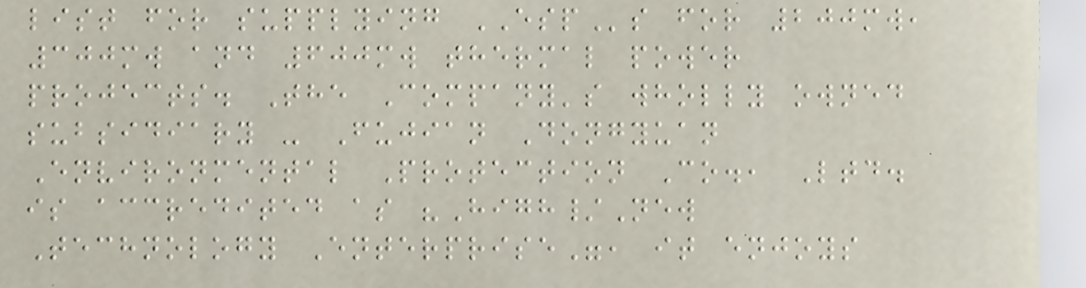list for supplying ESPs for 200mw,
300mw and 600mw thermal power
projects. The Company's wholly owned
subsidiary - Fujian Dongyuan
Environmental Protection Co., Ltd.
is accredited as "High/New
Technology Enterprise", it enjoys
